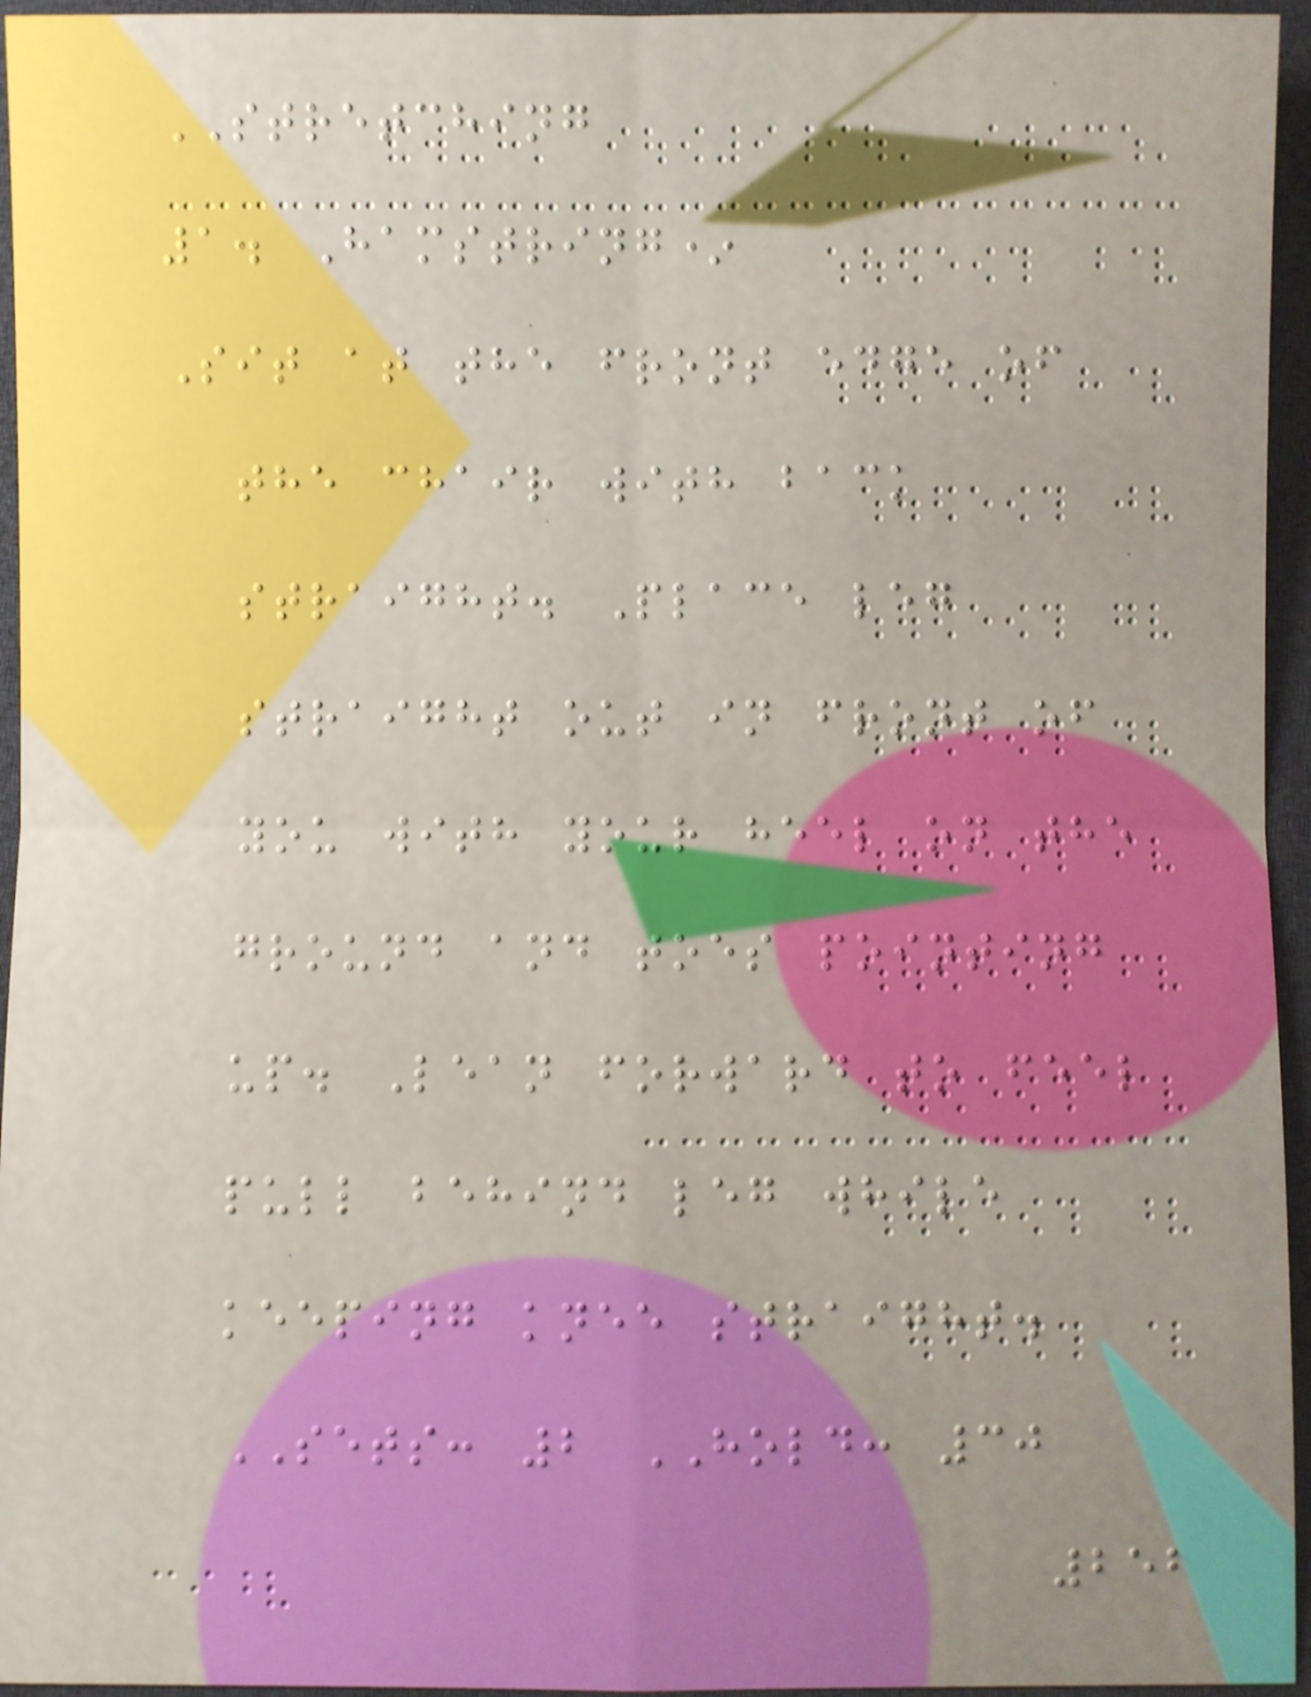STRETCHING
1. Hamstring*
Sit at the front edge of
the chair with back
straight. Place leg
straight out in front of
you with your heel on the
ground and toes pointing
up. Lean forward to feel
pull behind leg while
keeping knee straight.
SETS: 2 HOLD: 30
252
